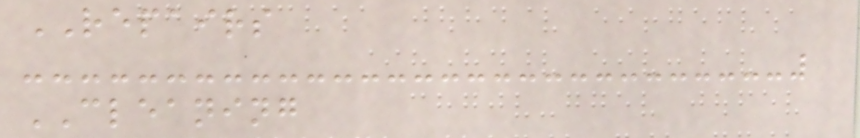REPAIRS
CLEANING
